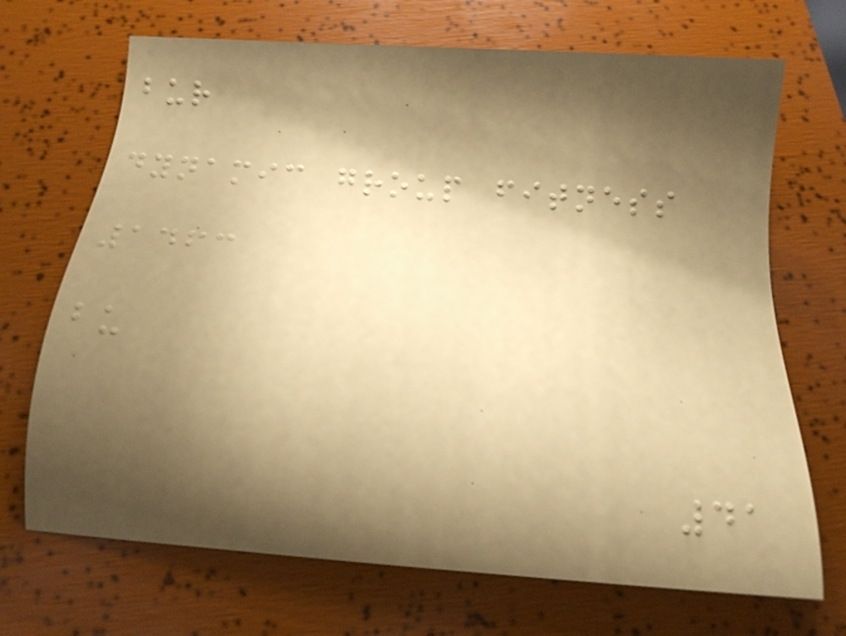bur
dynamic group fitness
1463
bu
41
